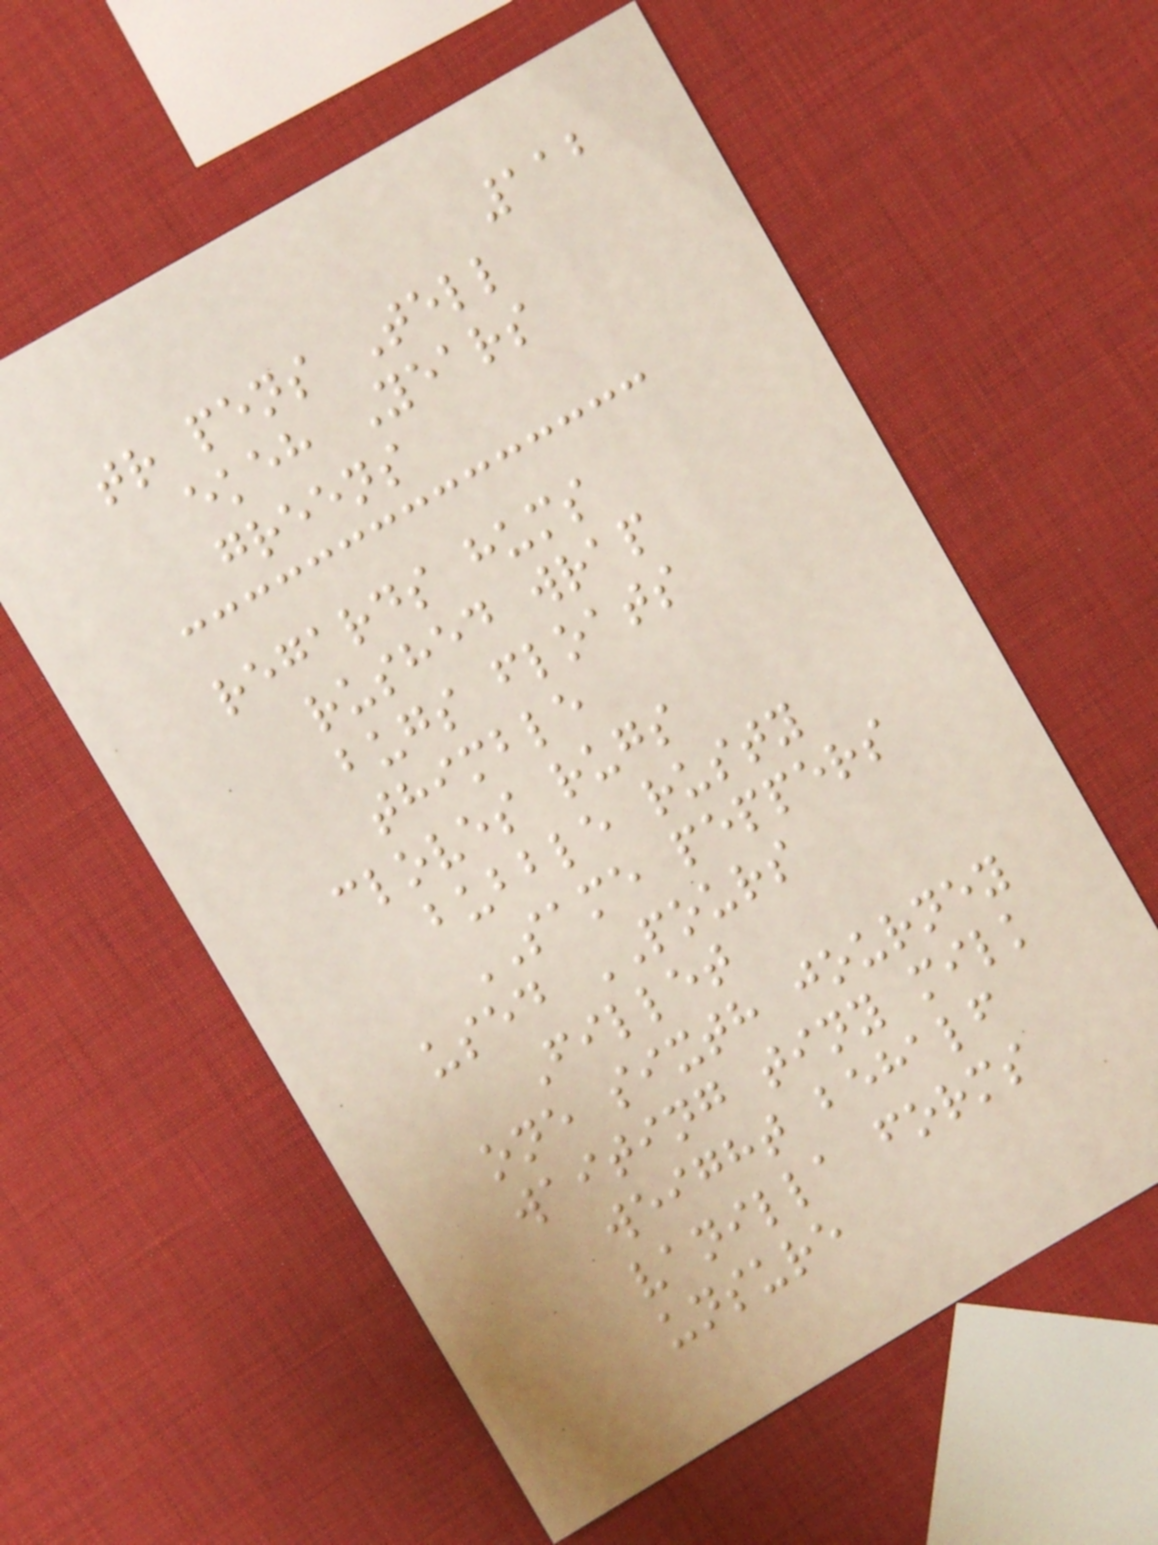112
tr pens Tell
ekeh Years
greens
regards hums
rushed wrap
bugs floats
thimble
cloves rugs
bubble rusty
SAME peppers
used POURS
Fillet
one sixth journey
waiting tiny milk
weight behalf
vanilla forms
unsure
